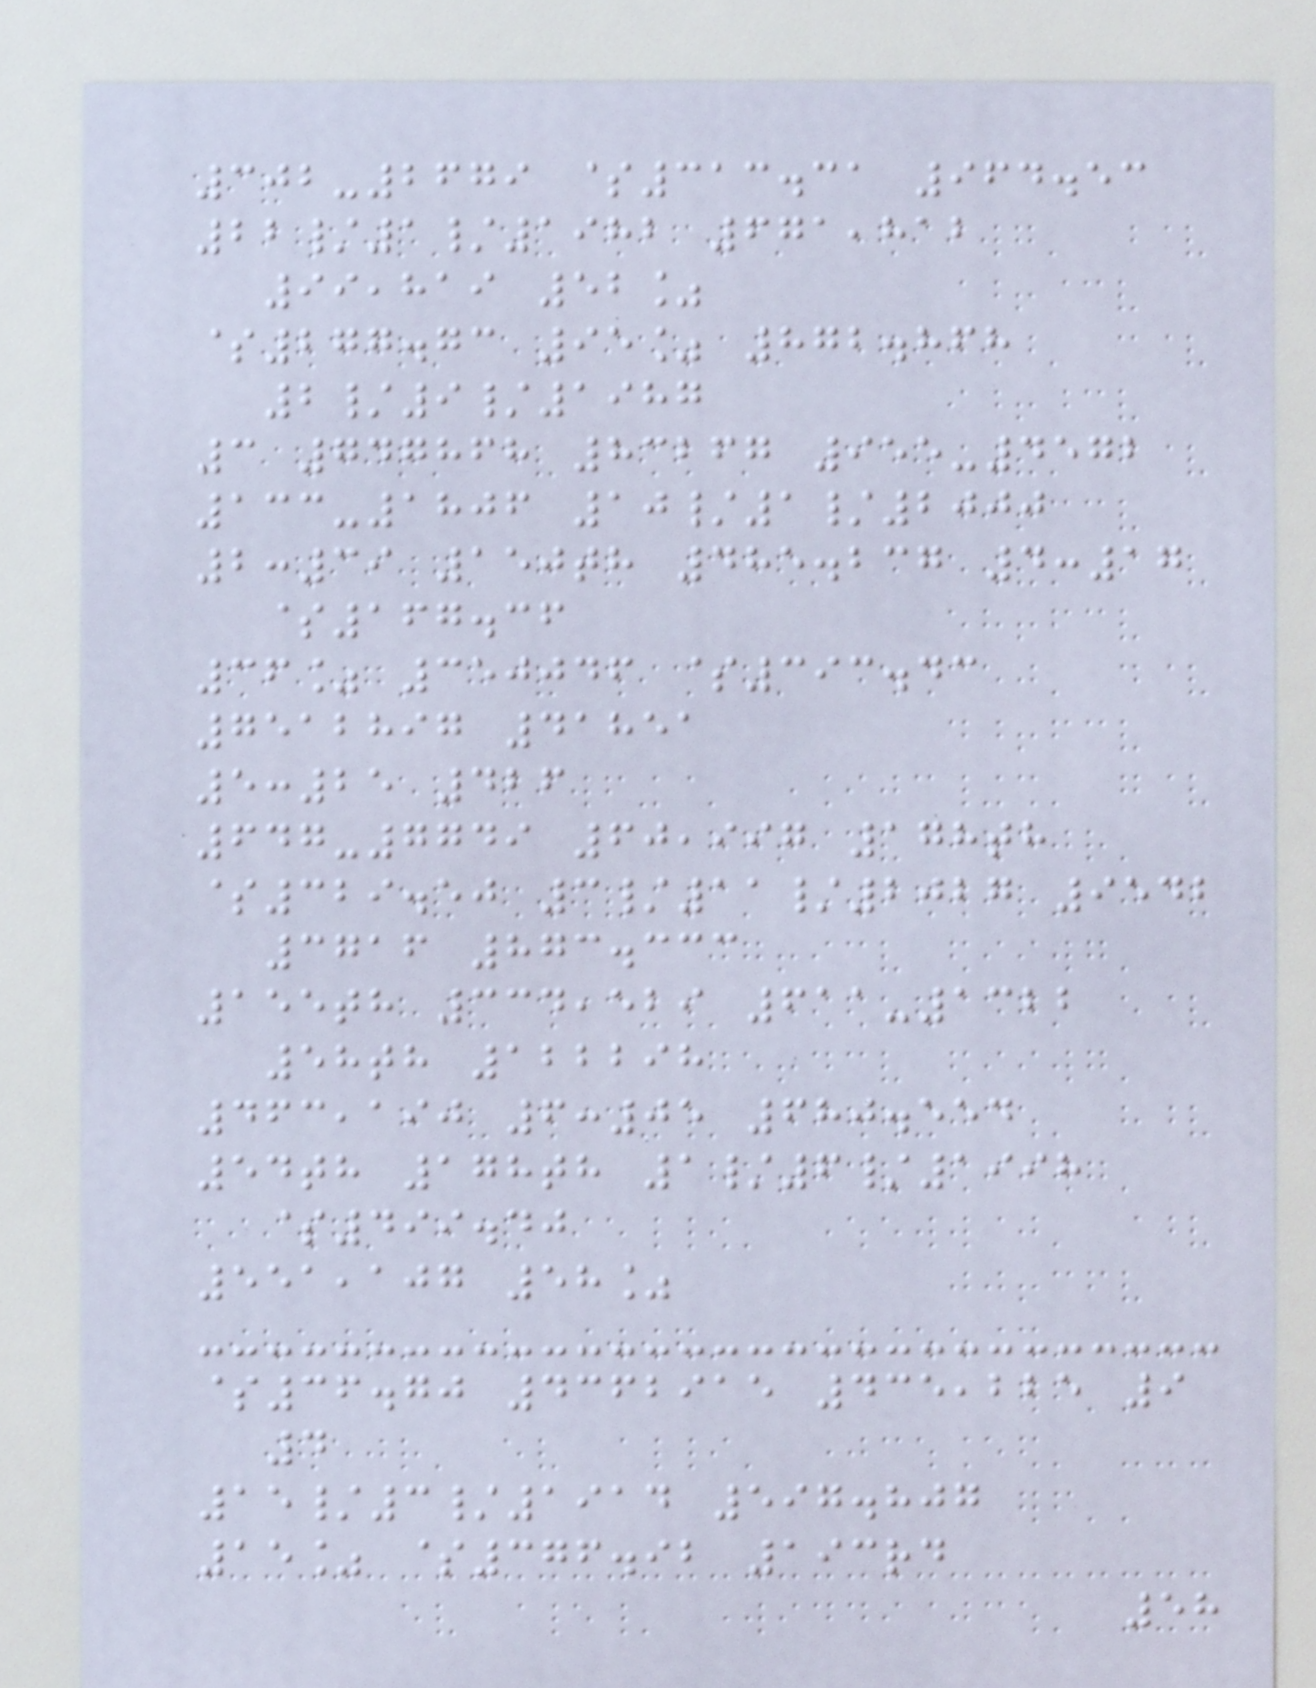302-2679 $313.31 964.53
22/1/1982 671,812
99,819 52%
$277.73 95% 872.868
2/9/1987
3 747868 83267 955-4572
133-1806 10/1/2000
2:39 150th 485.237 4:17
$167.36
36% 350046 $393.43
7512897 41851
5:25 426
647-7749 60,997 178th
$329.50 3/11/2027 9542
3716 873.333
155th 334,529 611-1322
58th 122298
463,190 6:05 680.554
54th 178th 1/6/1998
$499.40
551,107 58%
$36.70 4362915 435,225 9
4
15/3/1914 597.807
15% $376.92 193rd
58
